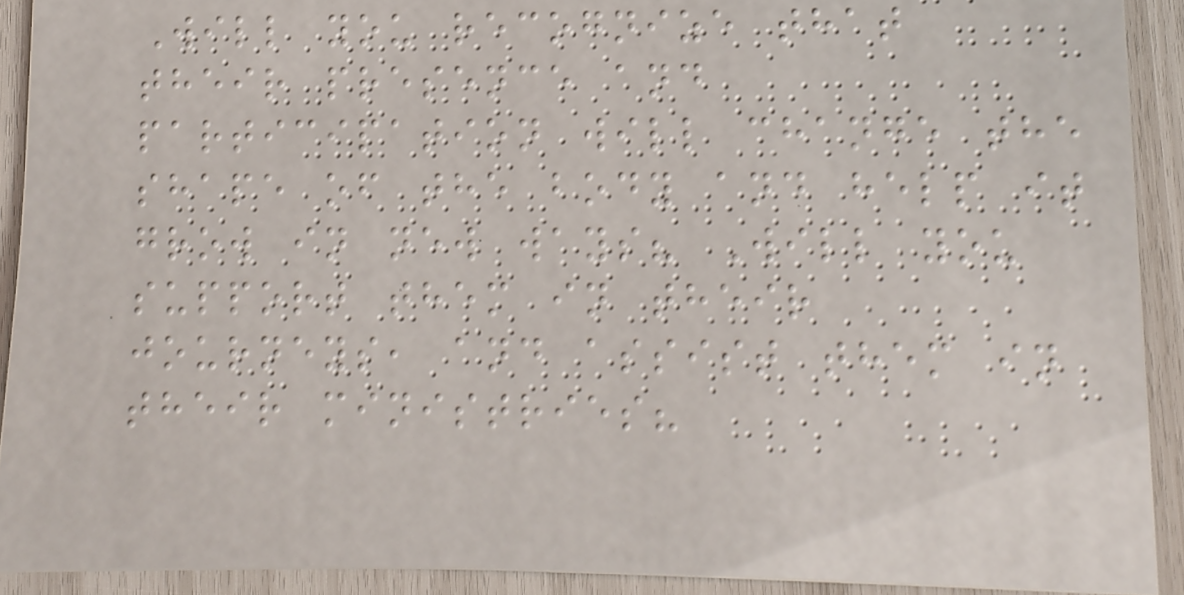Will you recognize that
their presence and
participation will change the
shape of the body and help it
grow in new ways? Will you
support them in their
journeys, and assist them in
their ministries?
